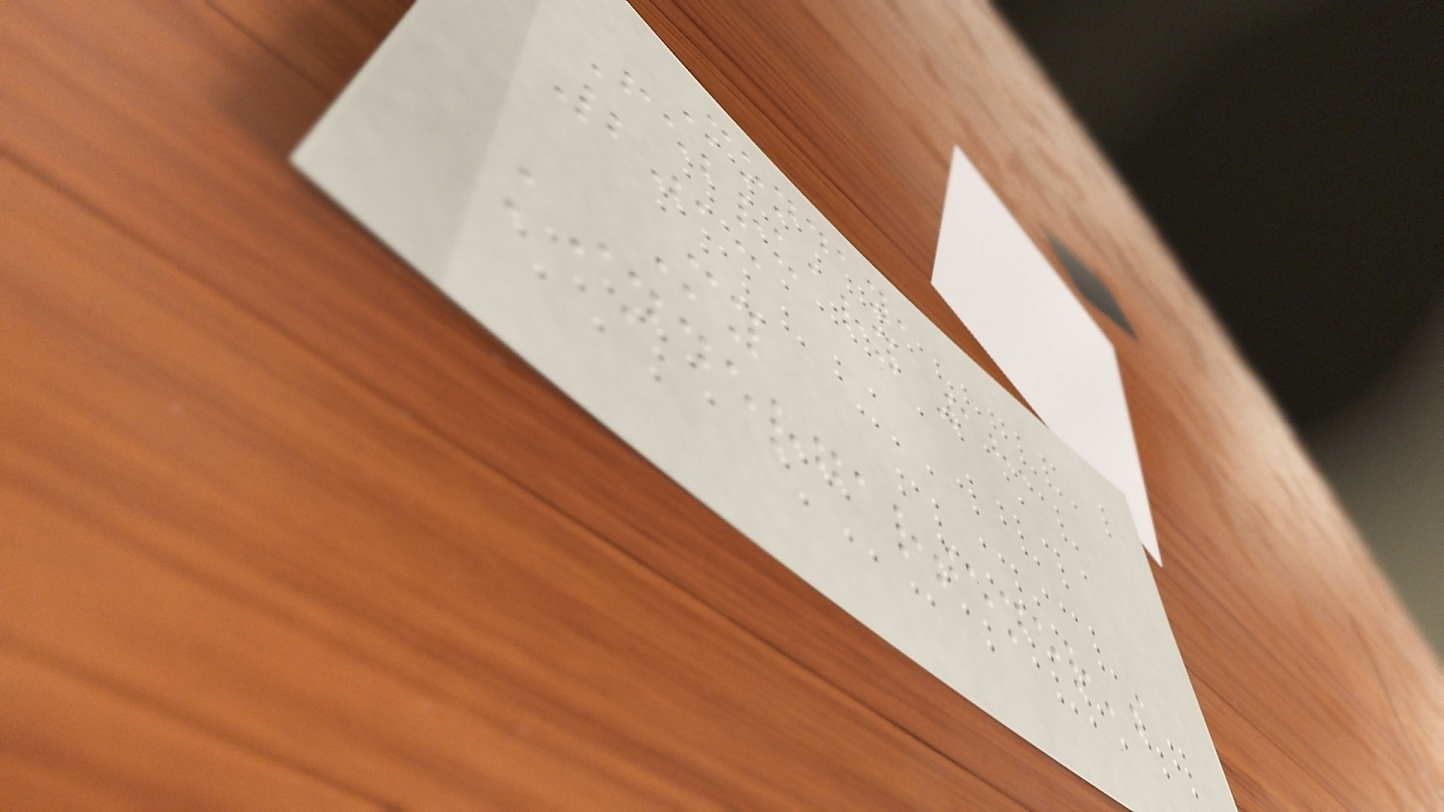Monday,
February 18,
2013
My
kindergartener's
